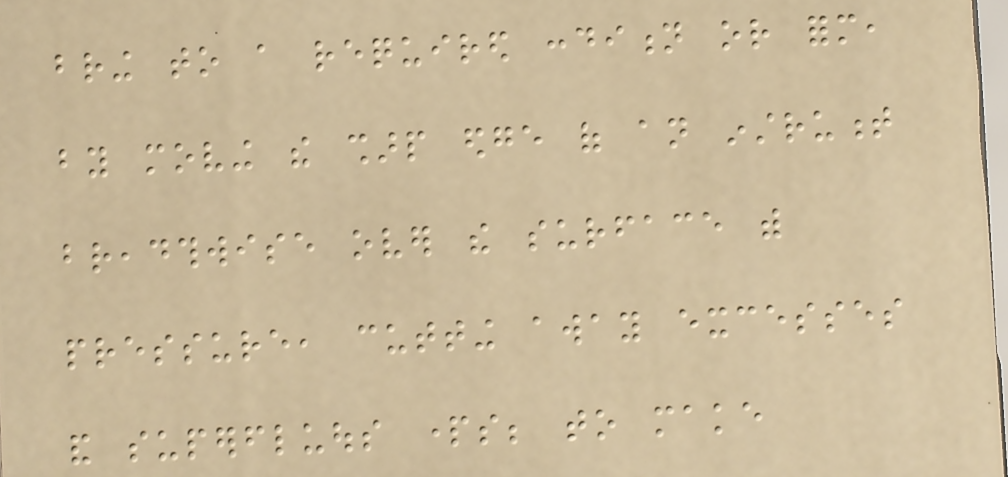bring to a required condition or form,
by moving the sharp edge of an instrument
breadthwise over the surface with
pressure, cutting away excesses
and superfluous parts; to make
